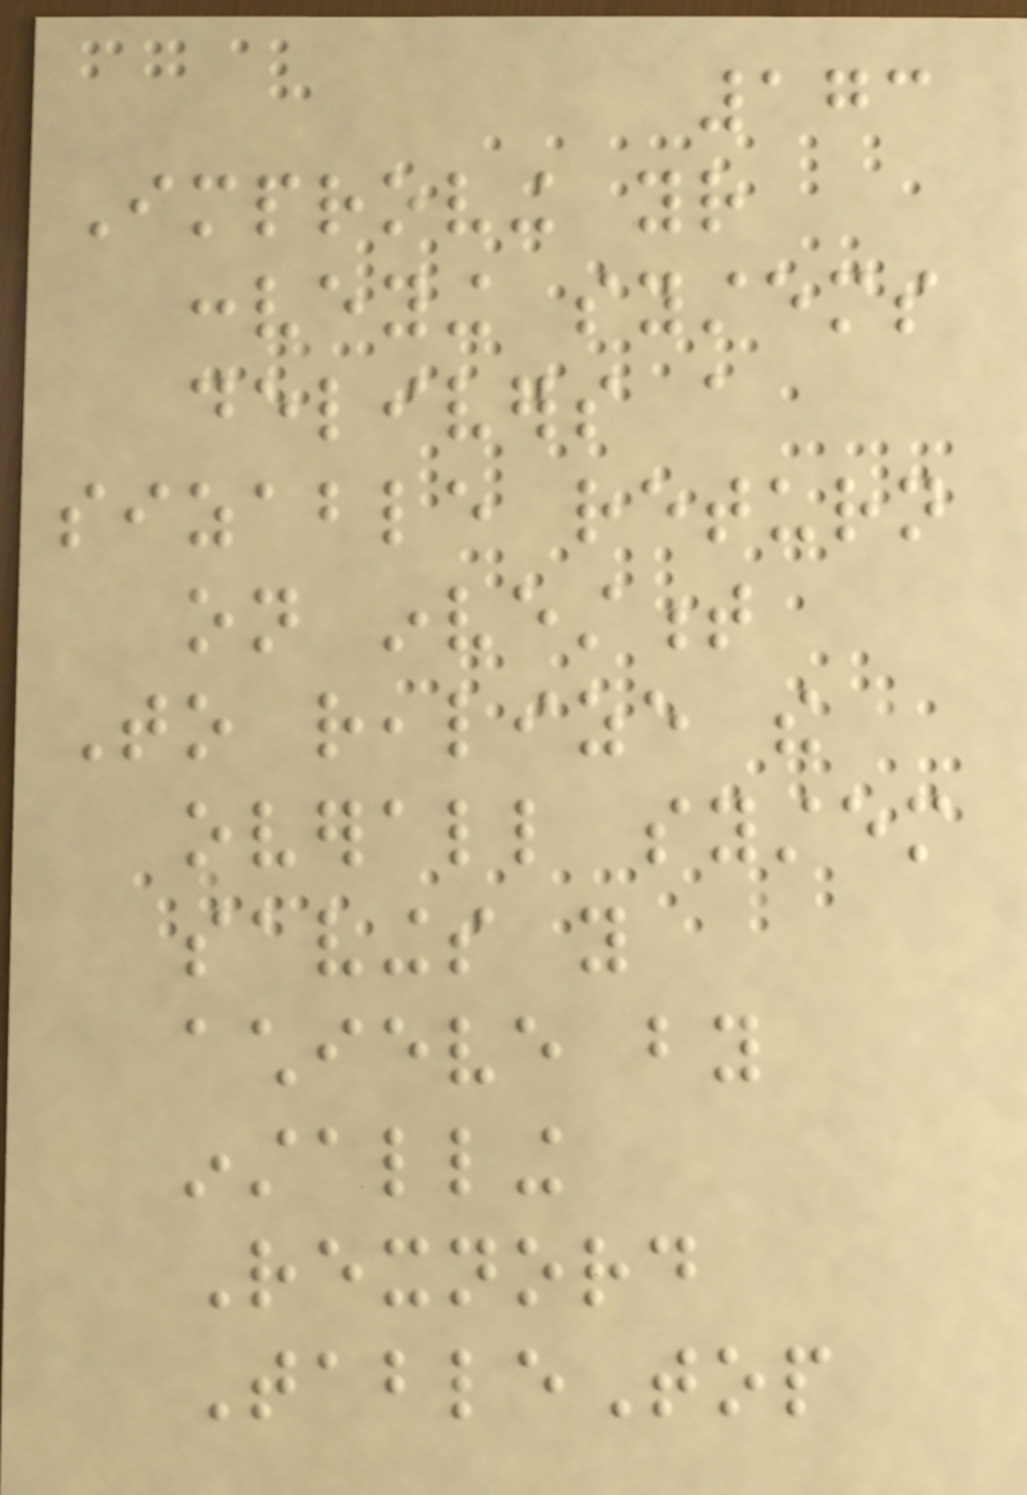173
Improving your
conveying systems
delivers a
sizable return
on investment
To realize the
overall system
savings you
achieve by
installing
Rexnord
TableTop
